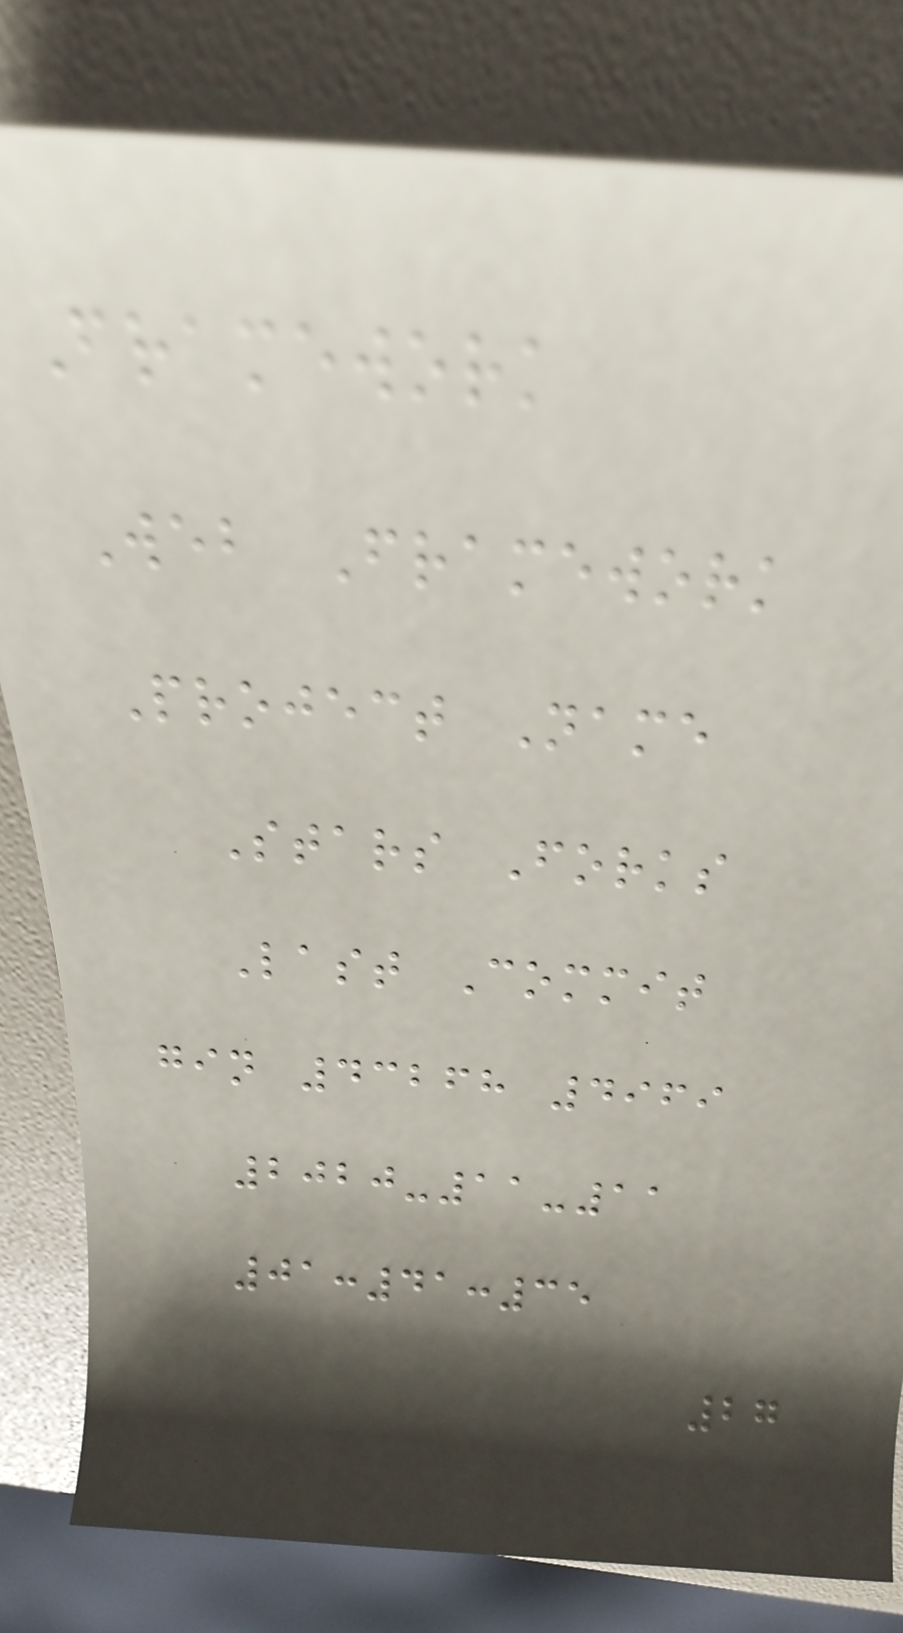Framework
Web Framework
Project Name
Stars Forks
Last Commit
gin 43268 4969
2020-11-11
01:41:35
27
